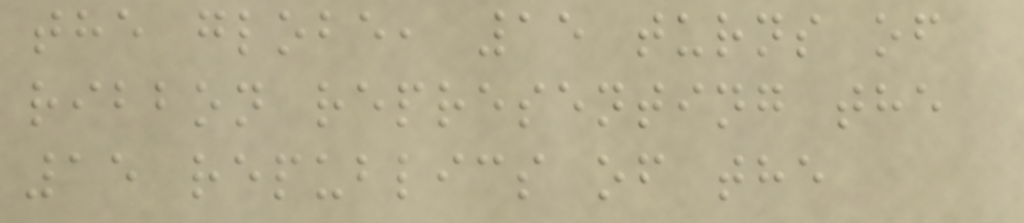the globe, 15 turns of
ribbon representing the
15 republics of the
